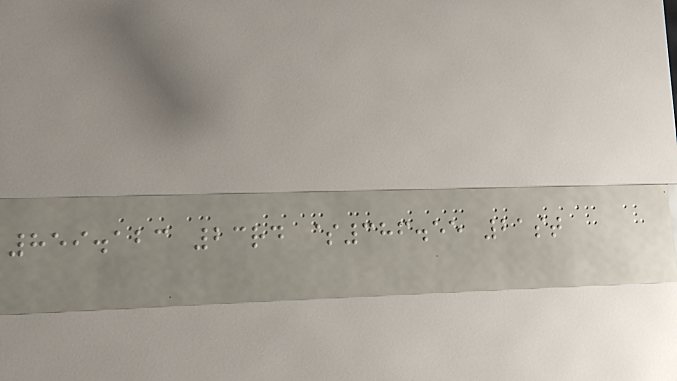859.123 23rd $386.55 21st
